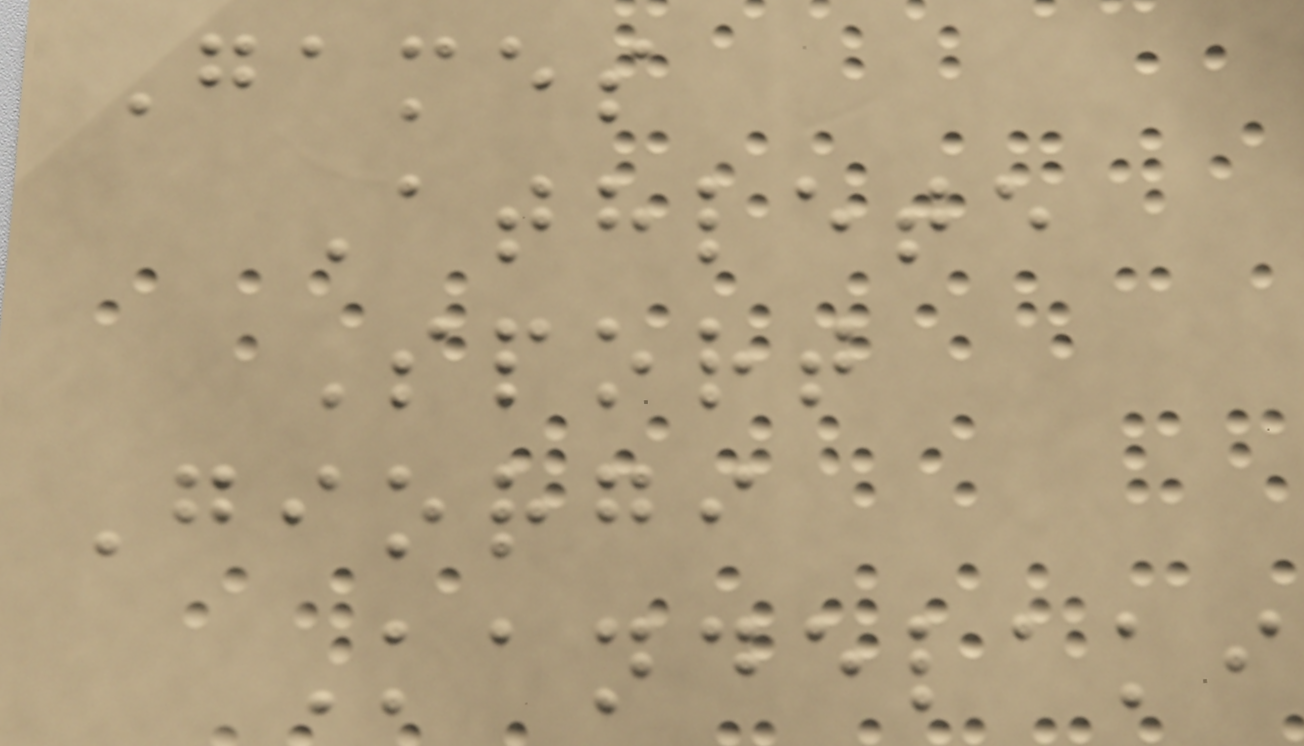Games
Athlete
Sport
Giorgi
Kandelaki
